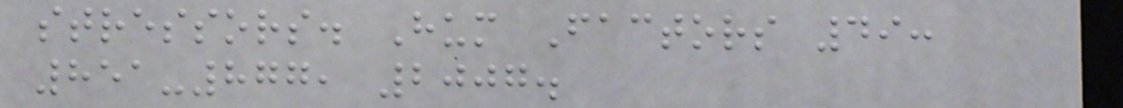stressors. Hum Factors 49:
851-877, 2007.
